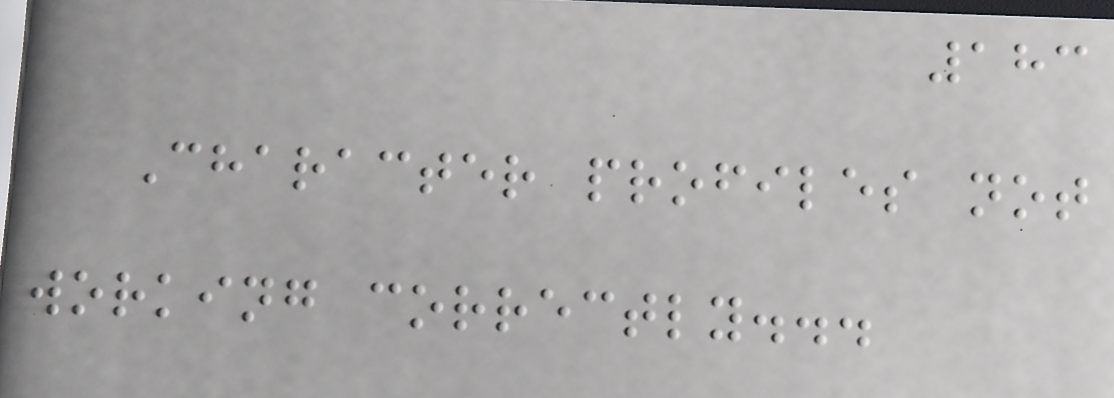183
Character profiles not
working correctly...
